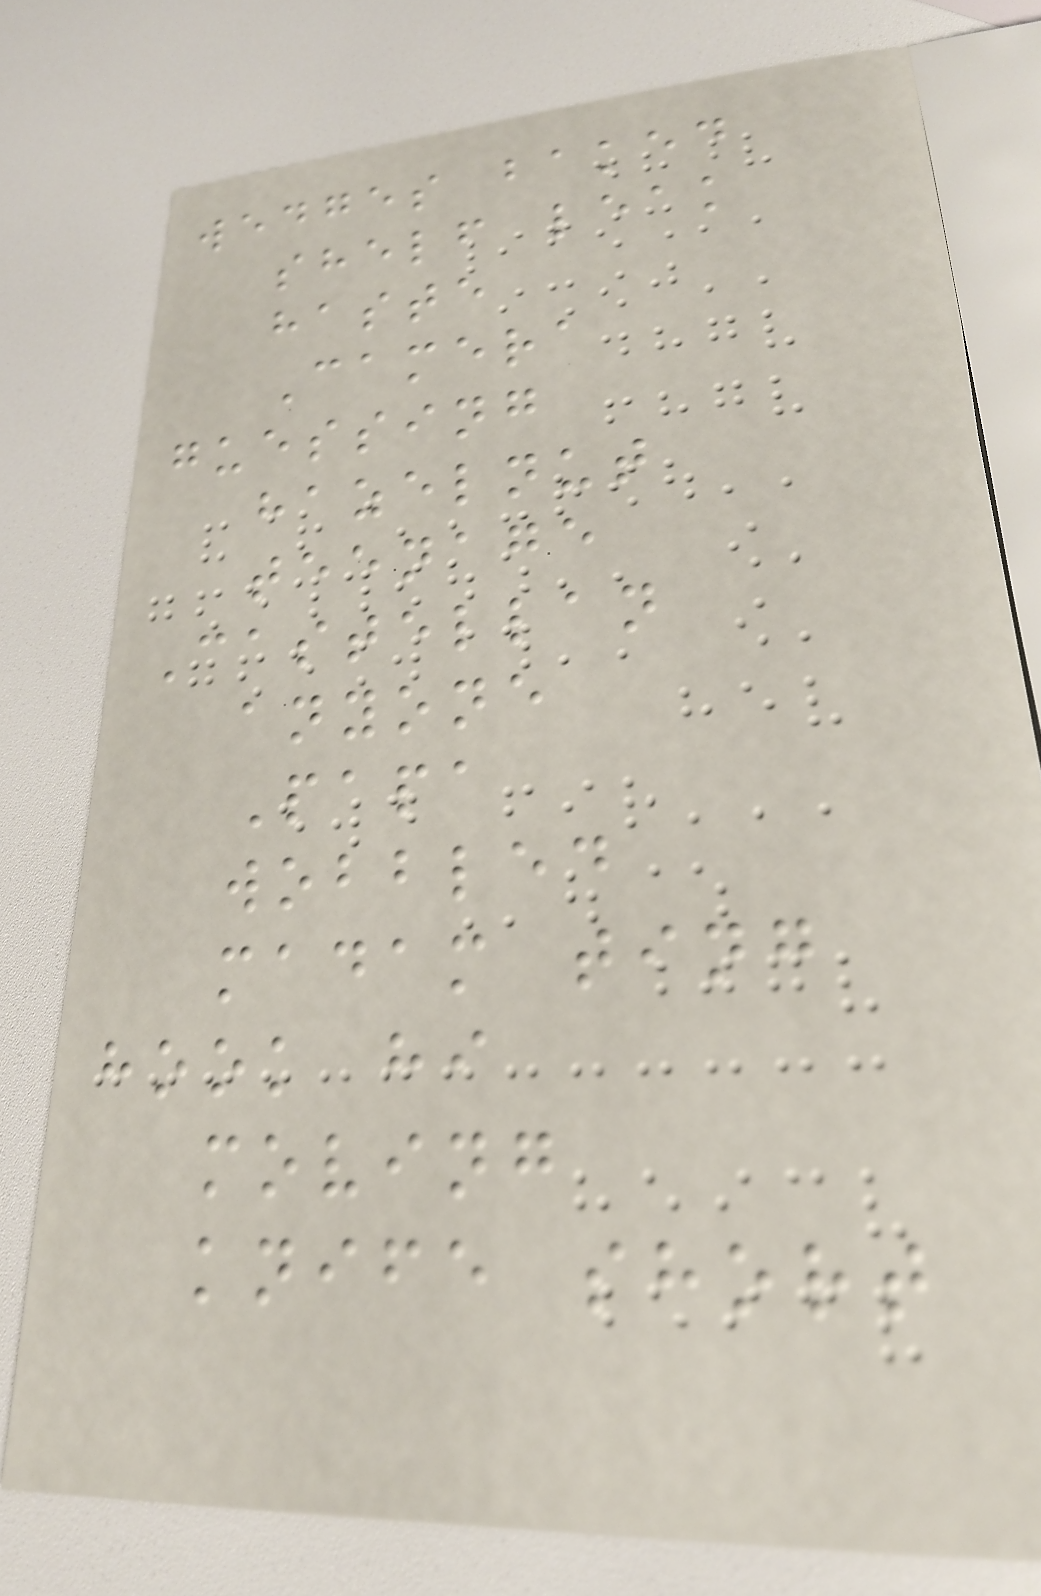wedges baked
shelf leak
haste
Camera
guessing
hazelnut
teenage
Castellan
anyone
Papa
wobbled
madam ting
hook hi
moving
knife short
